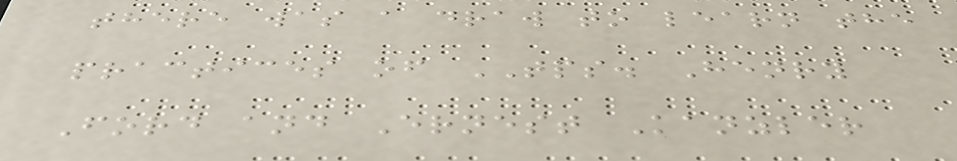there was a draw to learn the
practices of TPS. Henry
Ford and Ernest Kanzler
